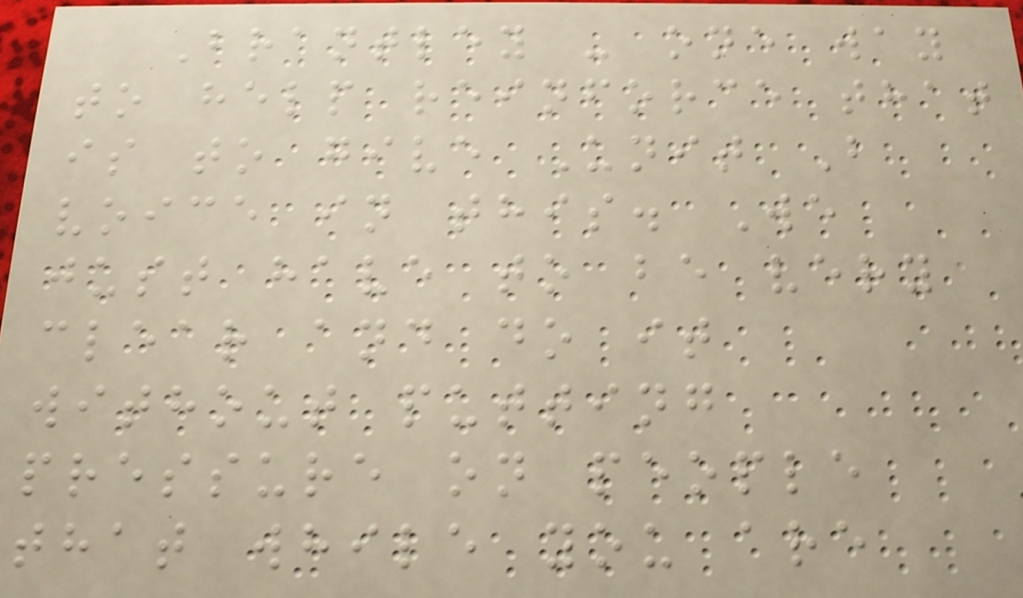Brantley - one way
to help reinforce that
is to give Unit B
voice in this. We
just have to be very
clear and do it
without putting
pressure on people
that while you are
